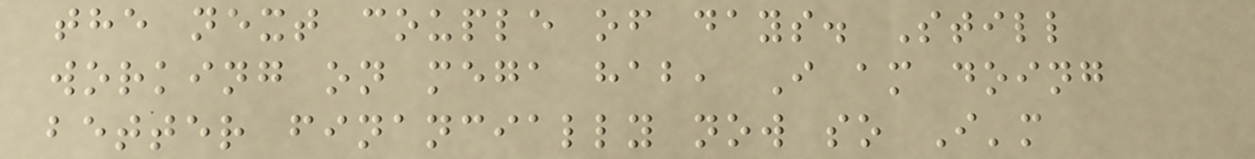the next couple of days. Still
working on mega hab, I am doing
better financially now so I'm
